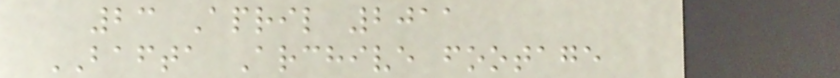23 April 2011
BAFTA Archive footage
